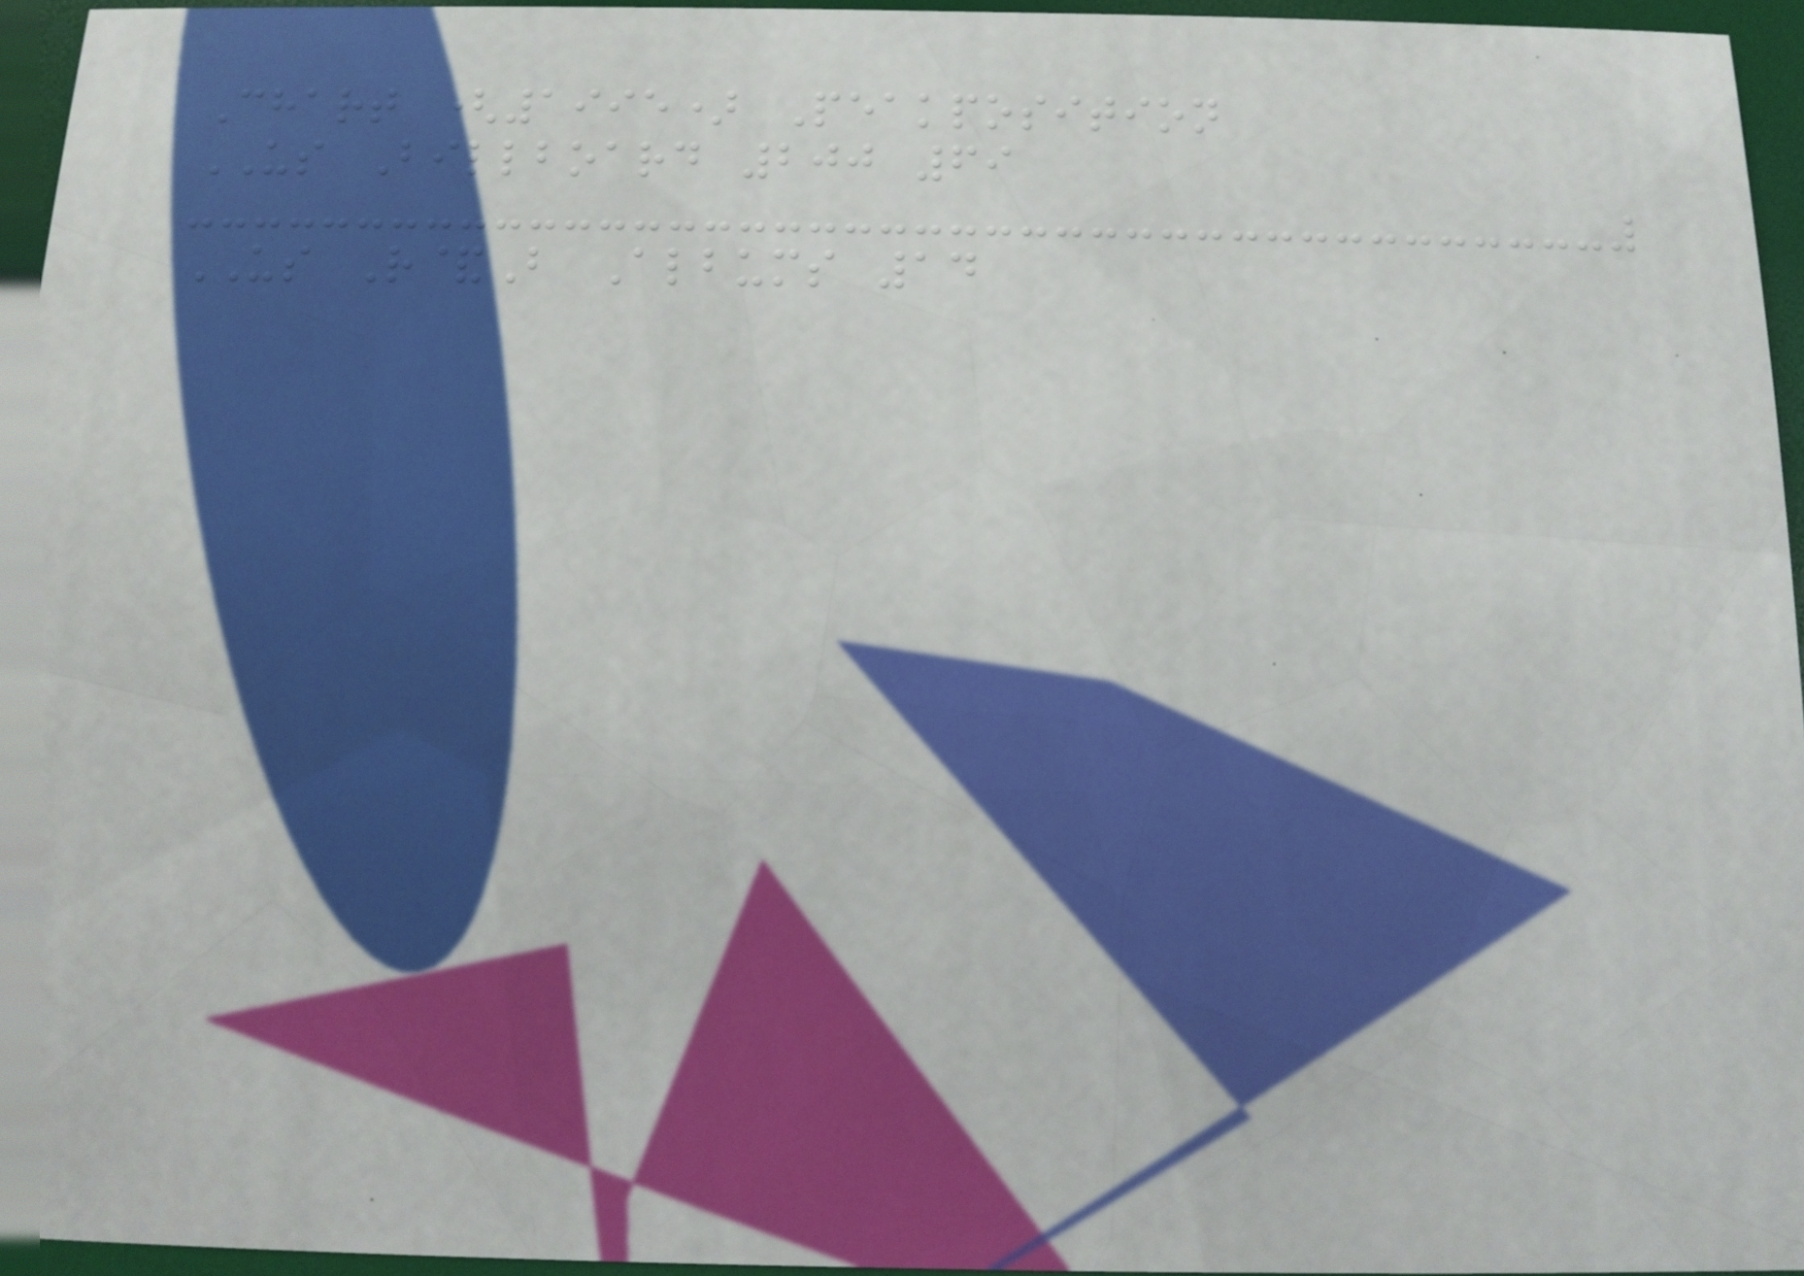Chart (1995) Peakposition
US Billboard 200 69
US R&B Albums 14
